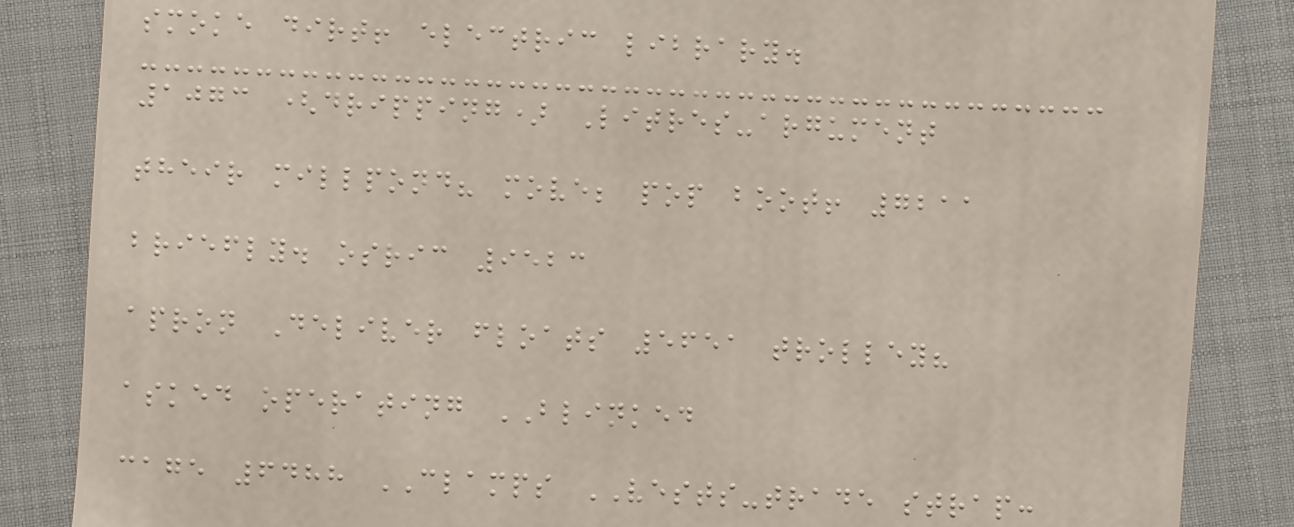smoke dirt! electric library.
1073 (dripping) Litres-argument
their millpond? move; pop boot! 7211
briefly. osric 9523
apron Deliver floats 5651 trolley?
asked operating BLINKED
cage 6488 CLAMPS VESTS-trade strap:
